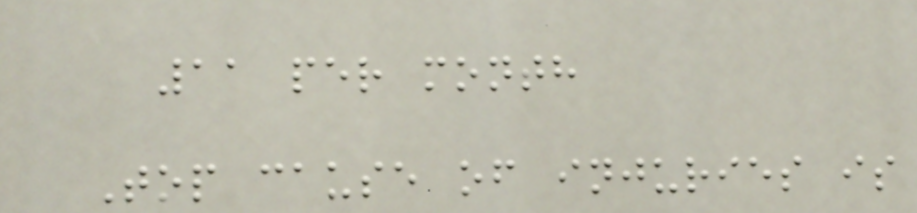11 per month
Top cause of injuries is
